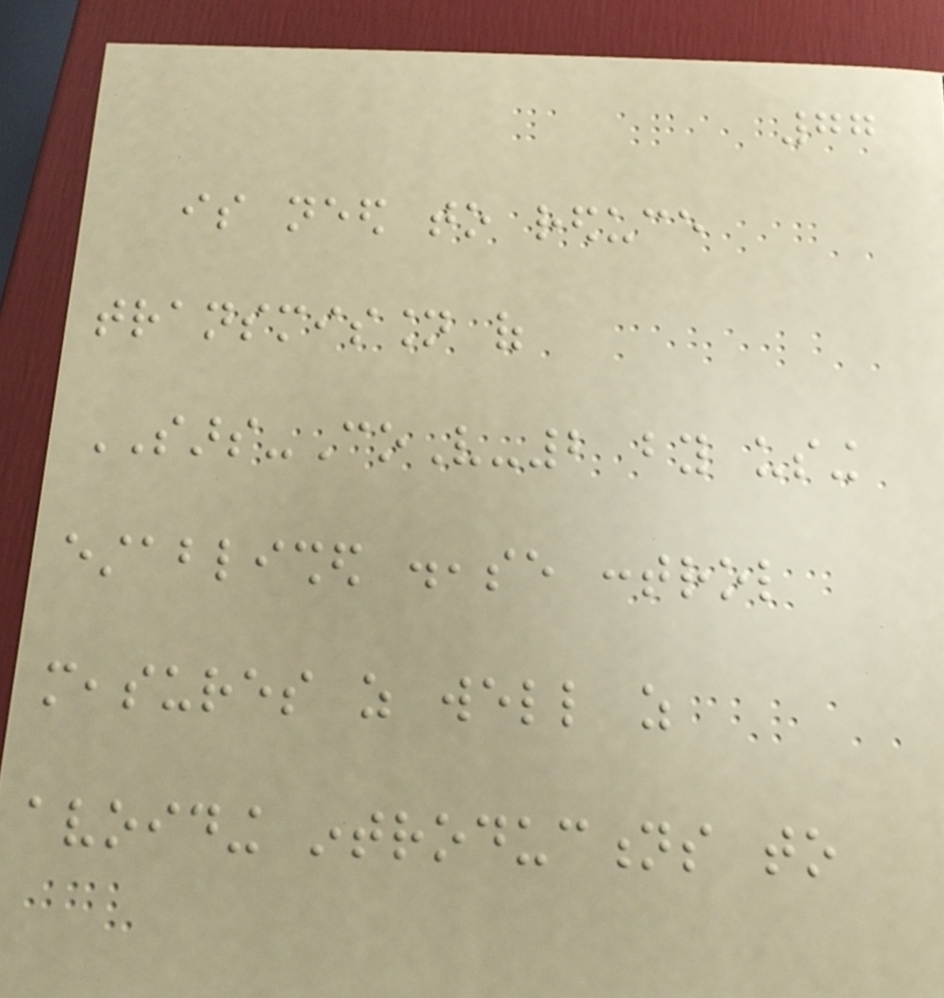77
is need to reduce
transmission of
SARS-CoV-2 by using
established disease control
measures as well as
avoiding introductions to
